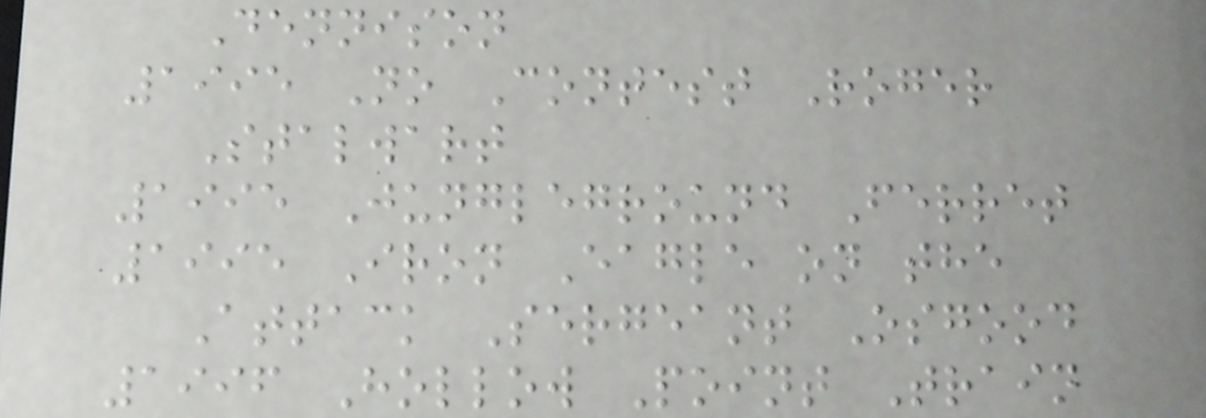Dennison
1995 No Contest Roger
Stalwart
1995 Jungleground Ferret
1995 Iron Eagle on the
Attack Sergeant Osgood
1996 Hollow Point Train
